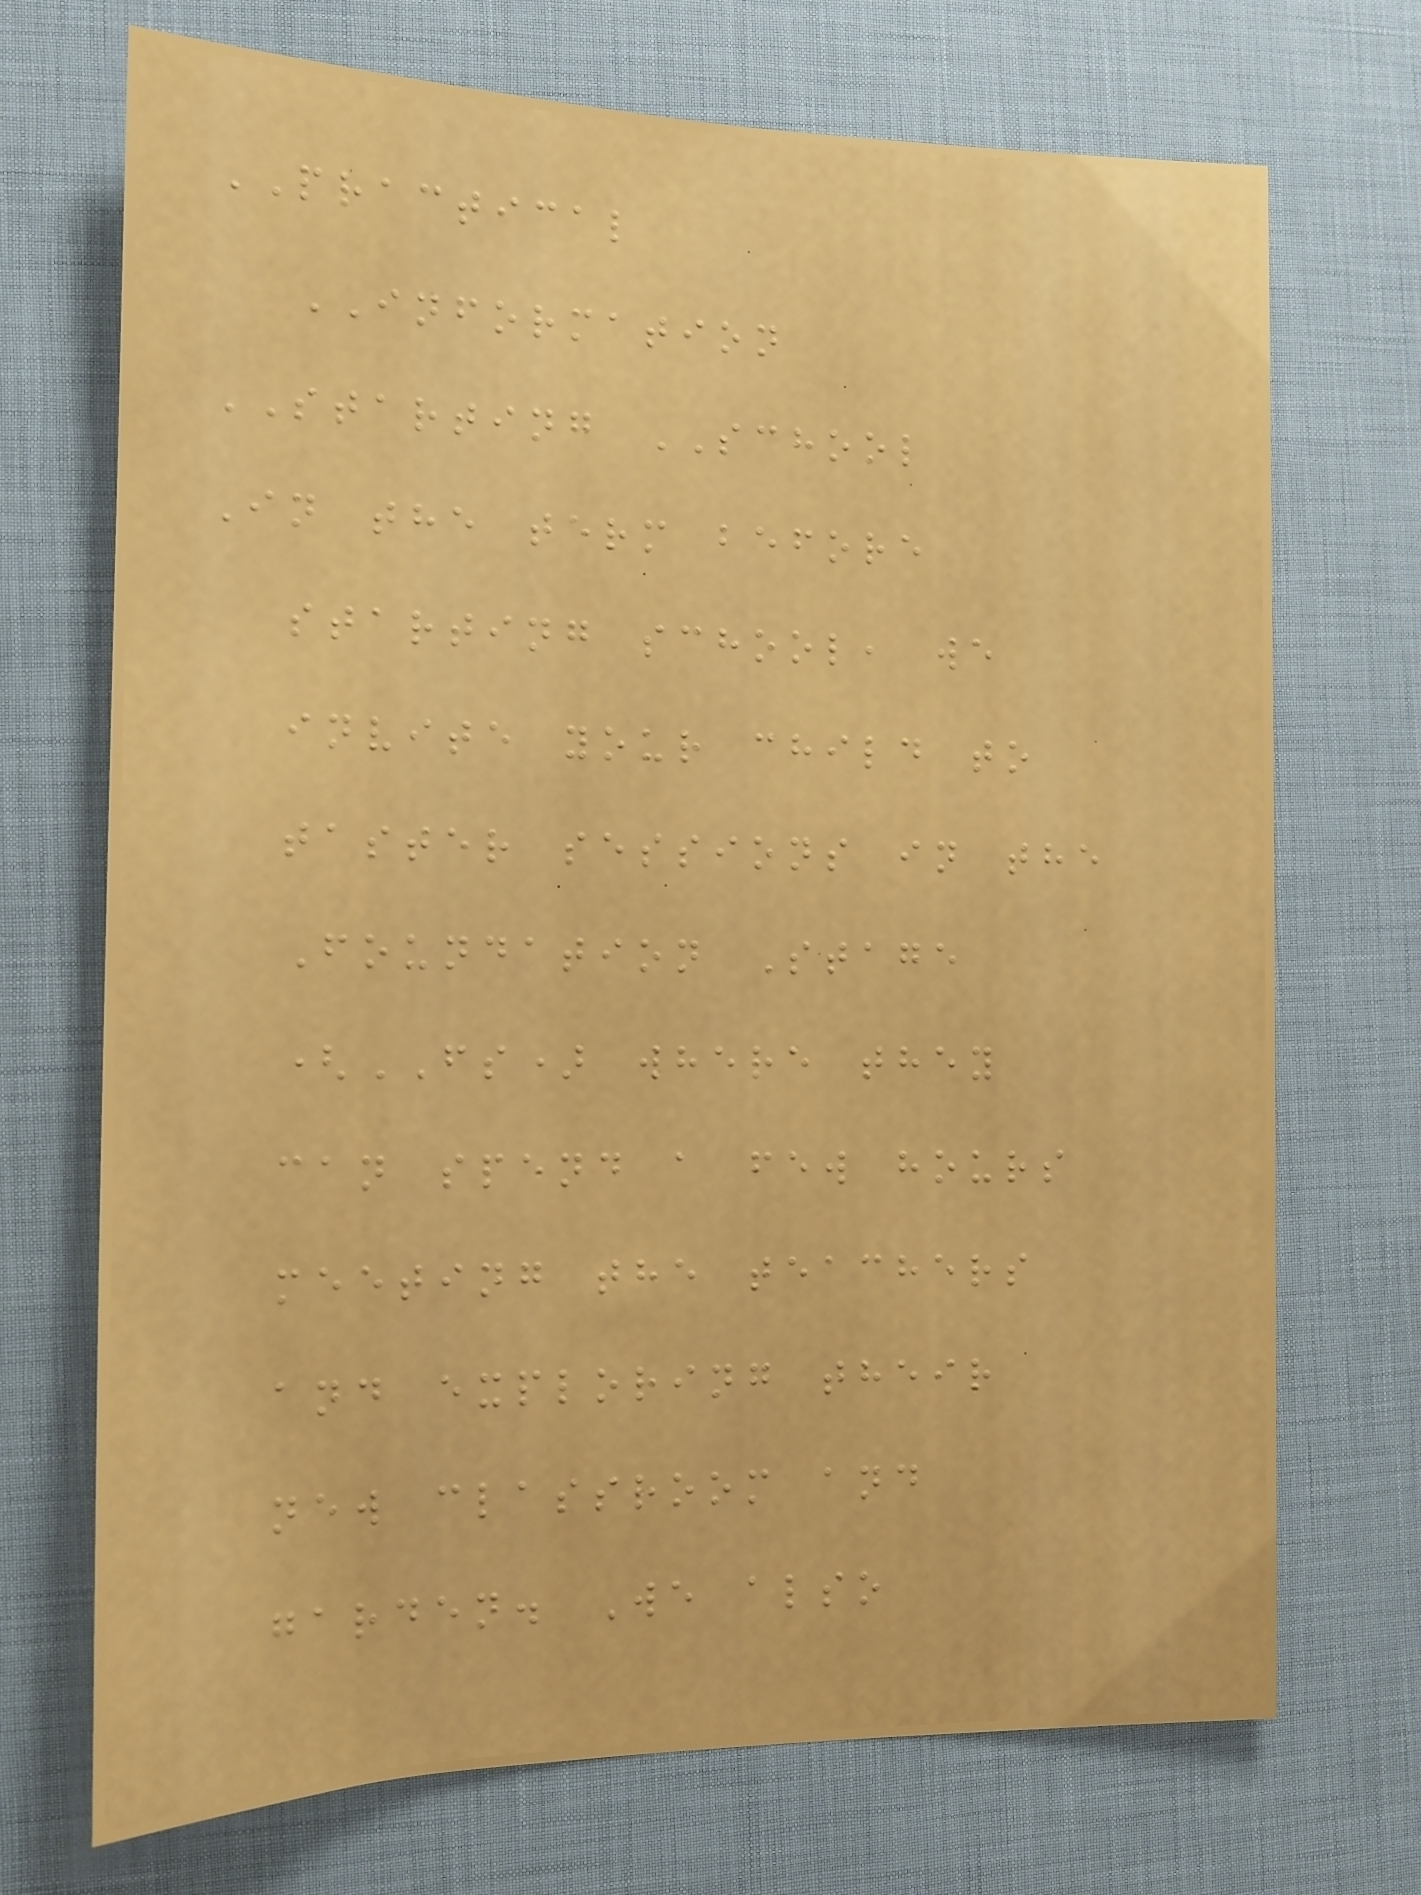PRACTICAL
INFORMATION
STARTING SCHOOL
In the term before
starting school, we
invite your child to
taster sessions in the
Foundation Stage
(FS) where they
can spend a few hours
meeting the teachers
and exploring their
new classroom and
garden. We also
